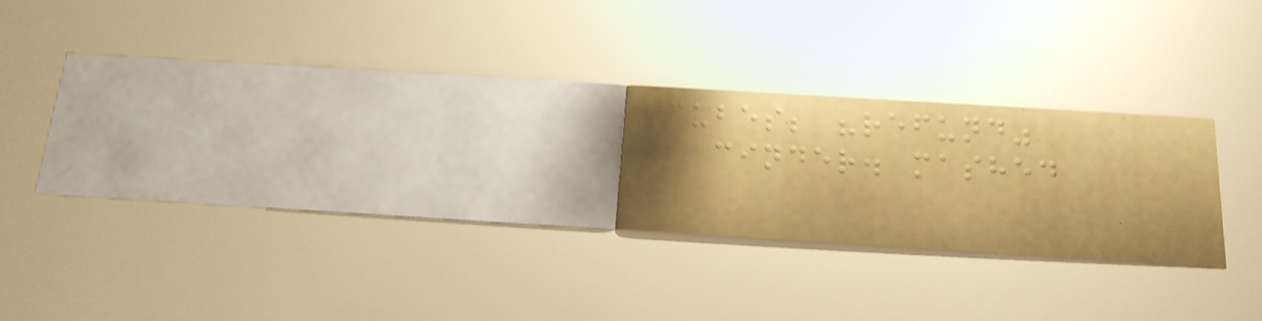cubes; "refund"
cinder. mashed
